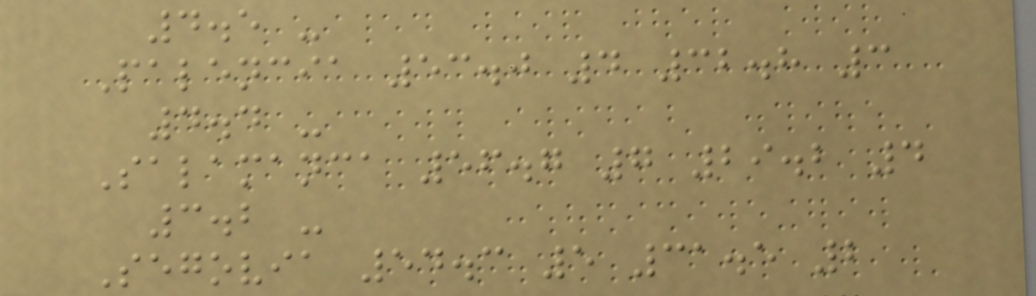4.5 -
Palencia 53.0 4 32.8 3
4.4 -
Salamanca 56.7 7 29.2 4
3.2 -
Segovia 54.3 5 31.5 2
